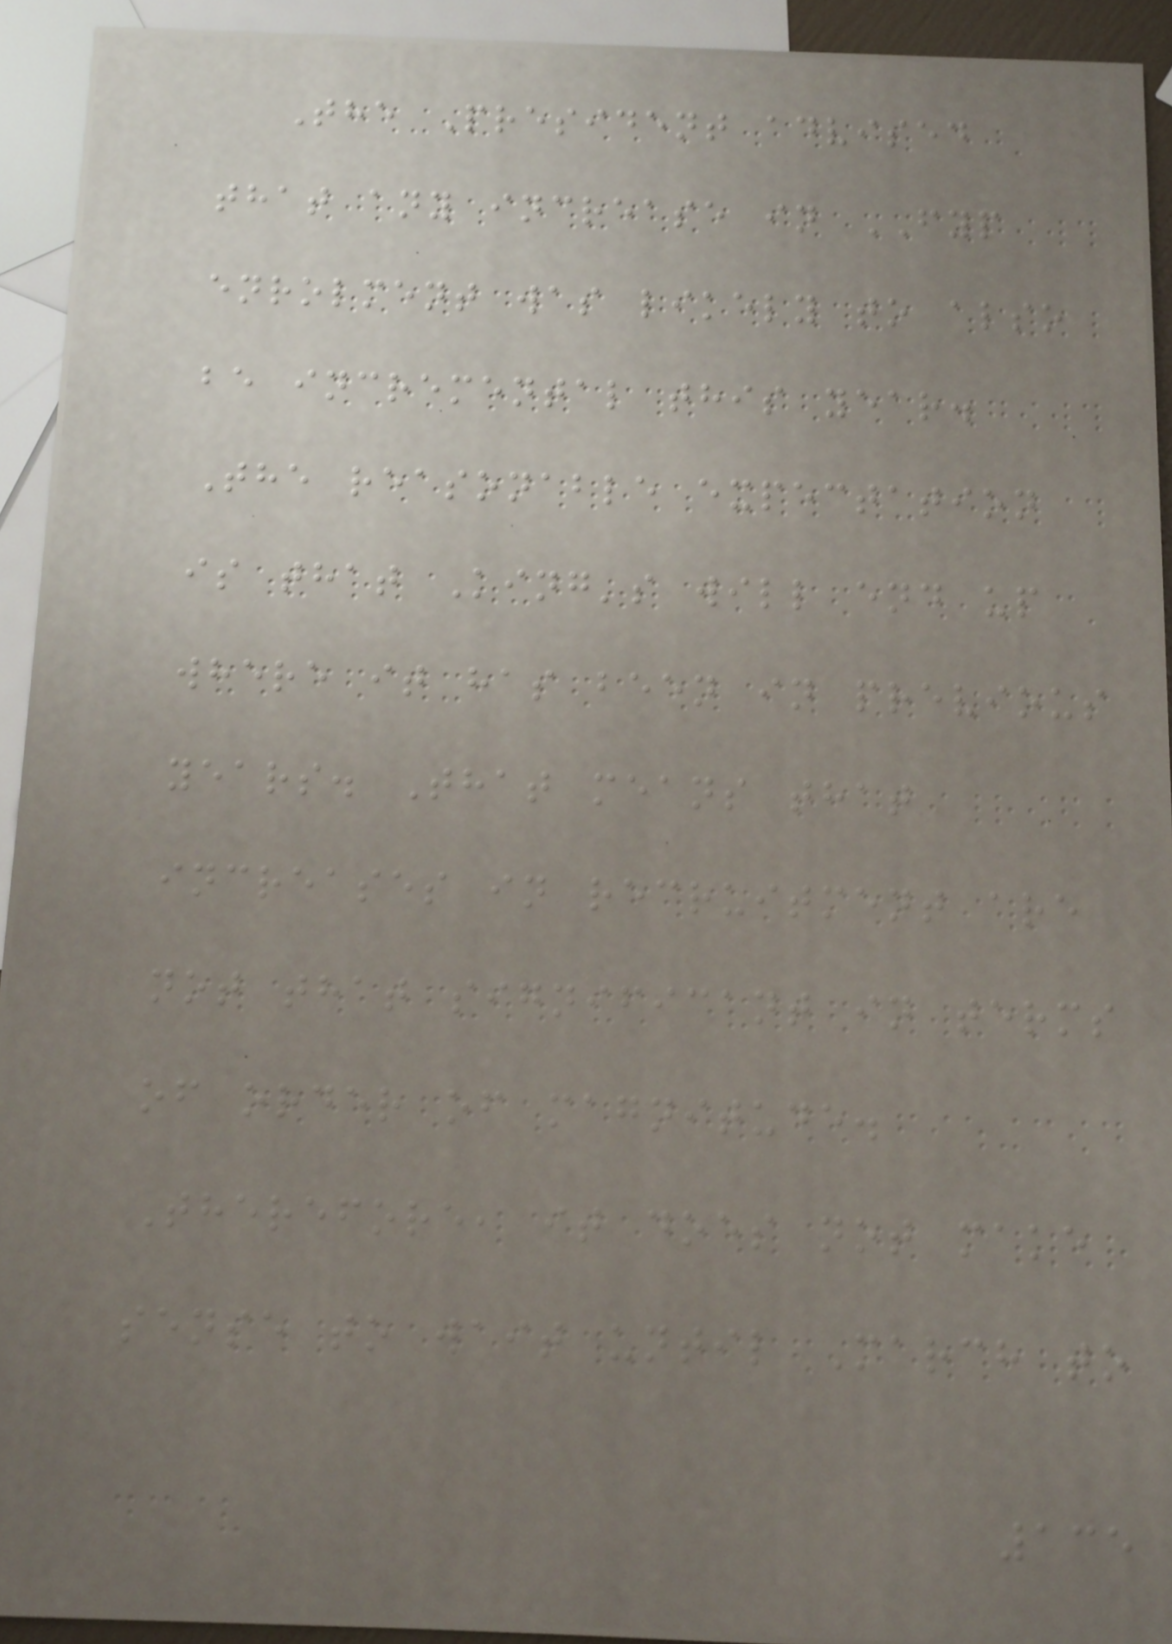The President advised
that any increase in FYP
enrolment was likely to also
be incremental this year.
The reasonable expectation
is that King's will end up
where it has been in previous
years. That means that
increases in recruitment are
not that significant in terms
of order of magnitude.
Therefore, it does not make
sense to wait until March to
135
